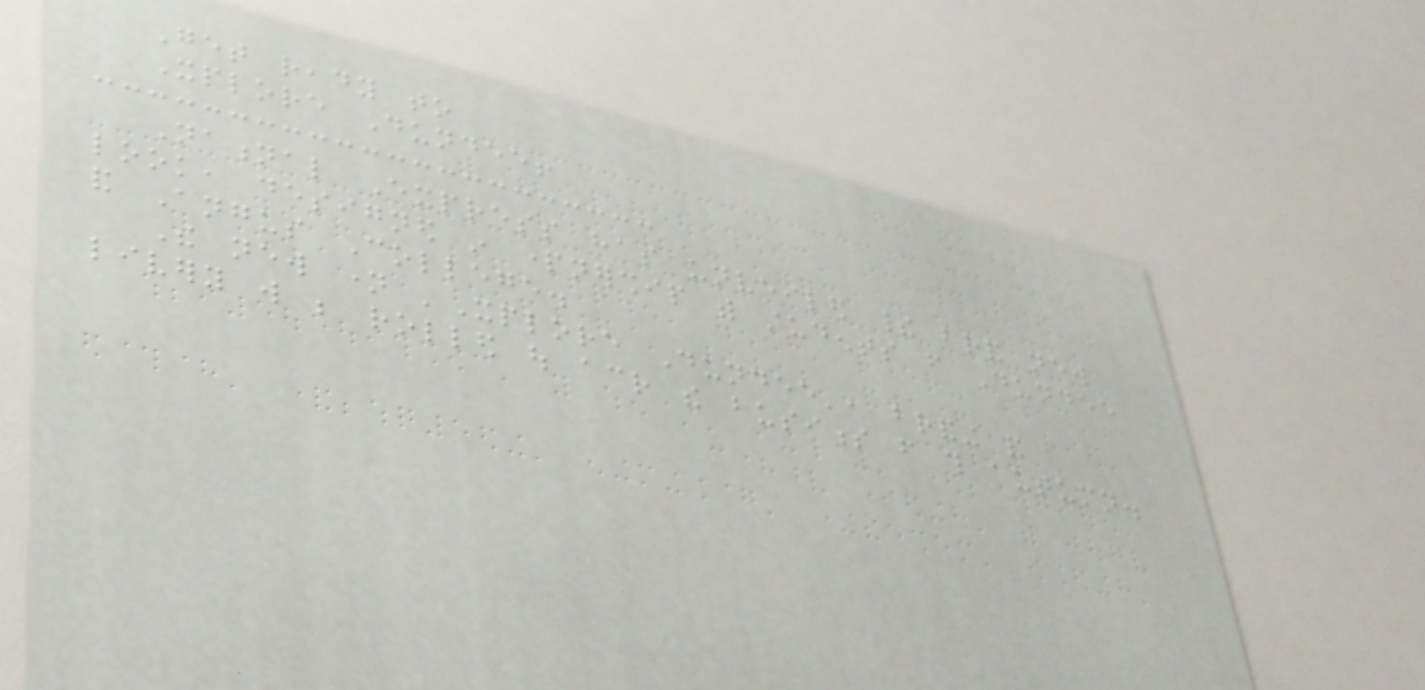Get ready to
Xplore Dundee!
National Express has unveiled their brand new
look, designed in partnership with students from Dundee
and Angus College.
The new name 'Xplore Dundee', branding and
livery will be rolled out across the business from this autumn.
